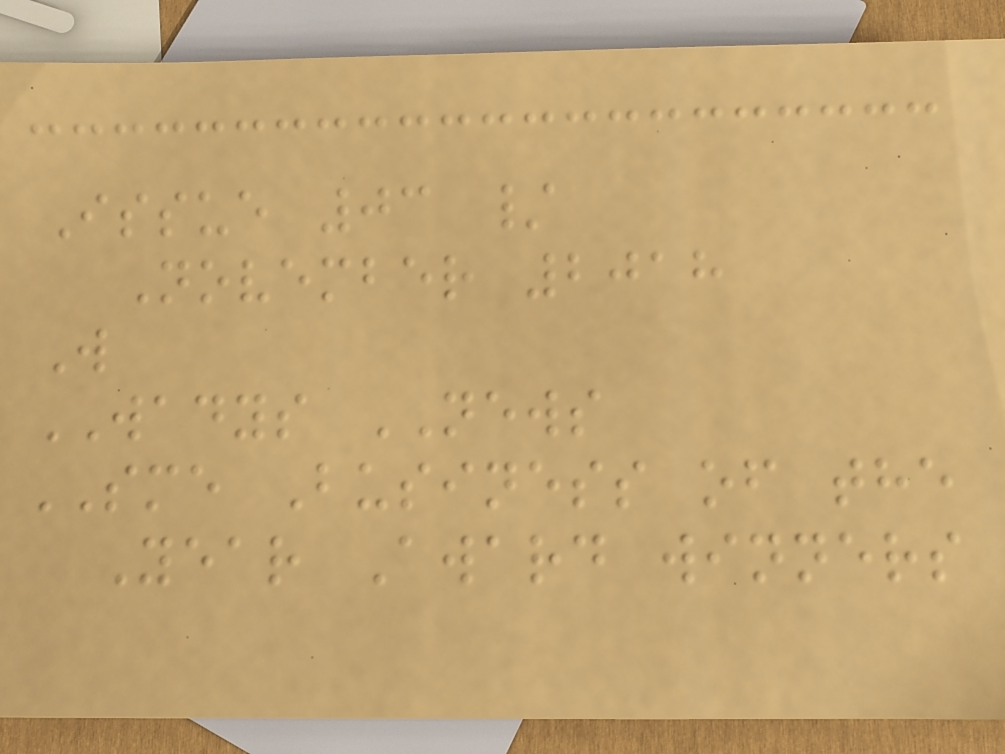Issue 03 /
November 2018
W
WADYS NEWS
SME Business of the
Year Award winners
